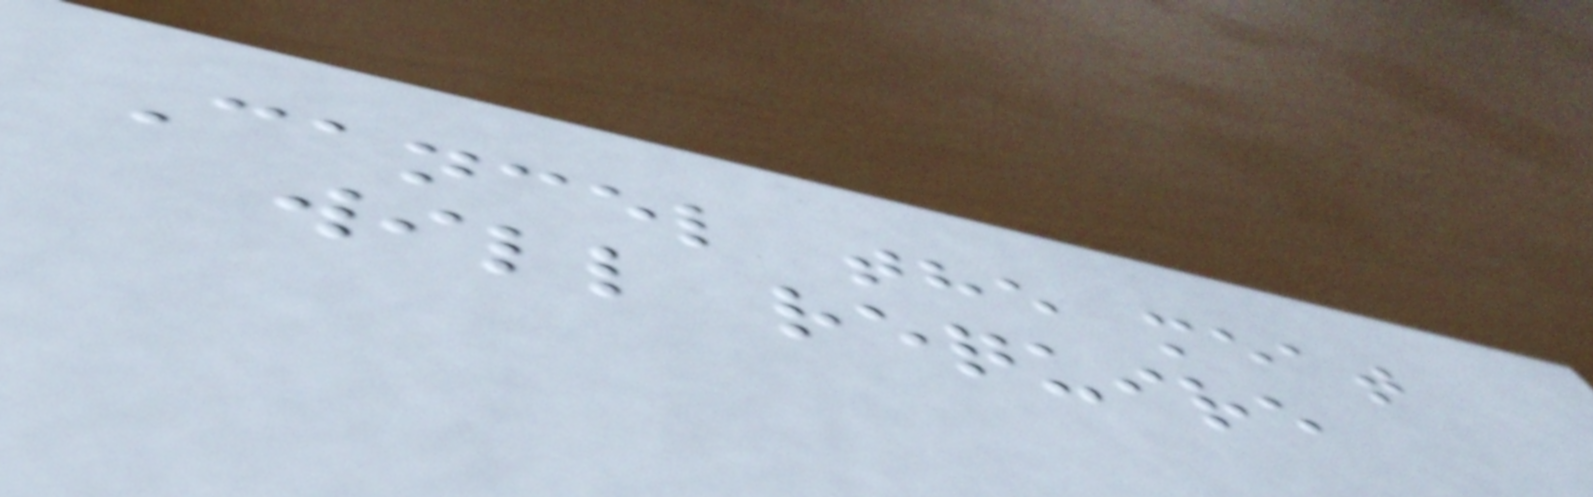Cancel the meat
will require
